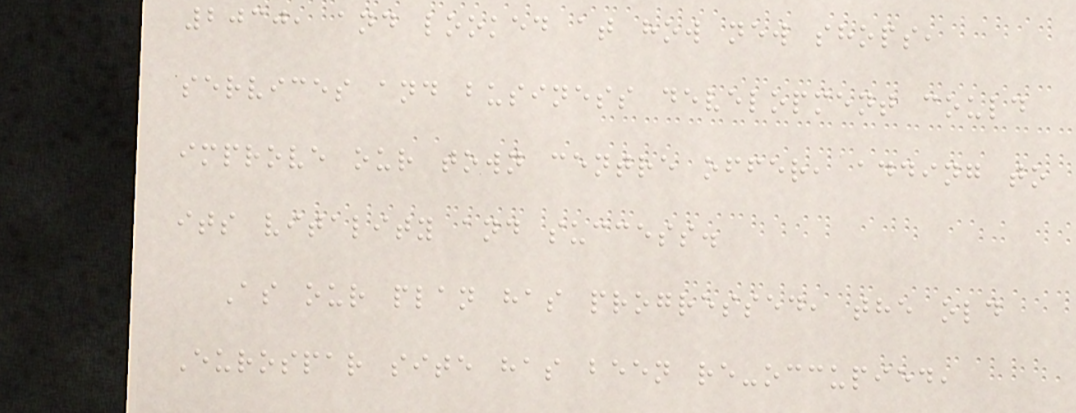2030, and looked at how new shops,
services and business development could
improve our town centre offer, adding to
its vitality and success.
As our plan has progressed, the old
Eurospar site has been re-occupied,
